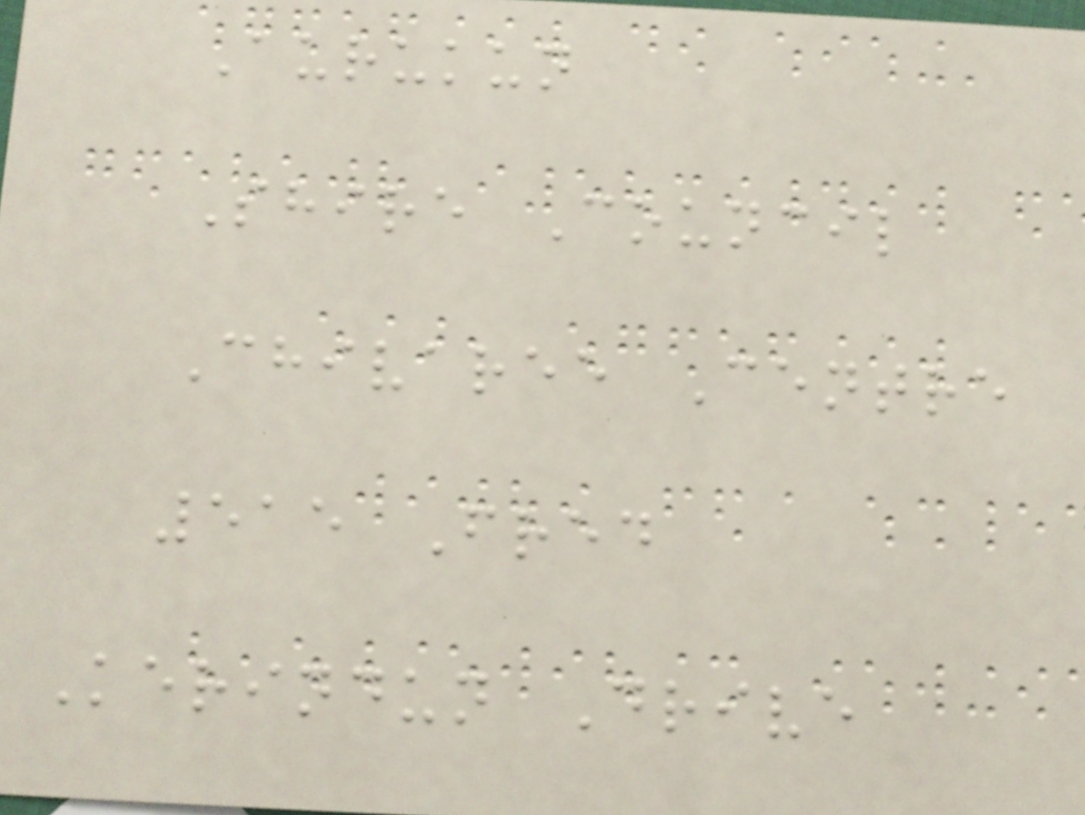Aurukun
Shire Council
Chivaree Centre
515 Fred
Kerindun Drive
